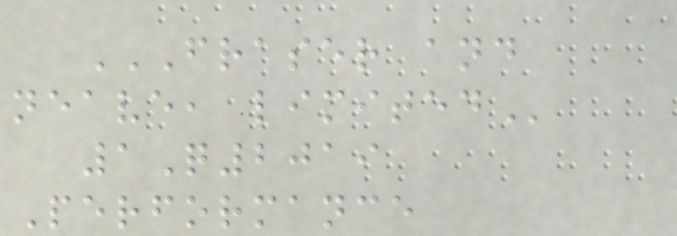FRASER AND
NEAVE, LIMITED
1Q2019
Performance
